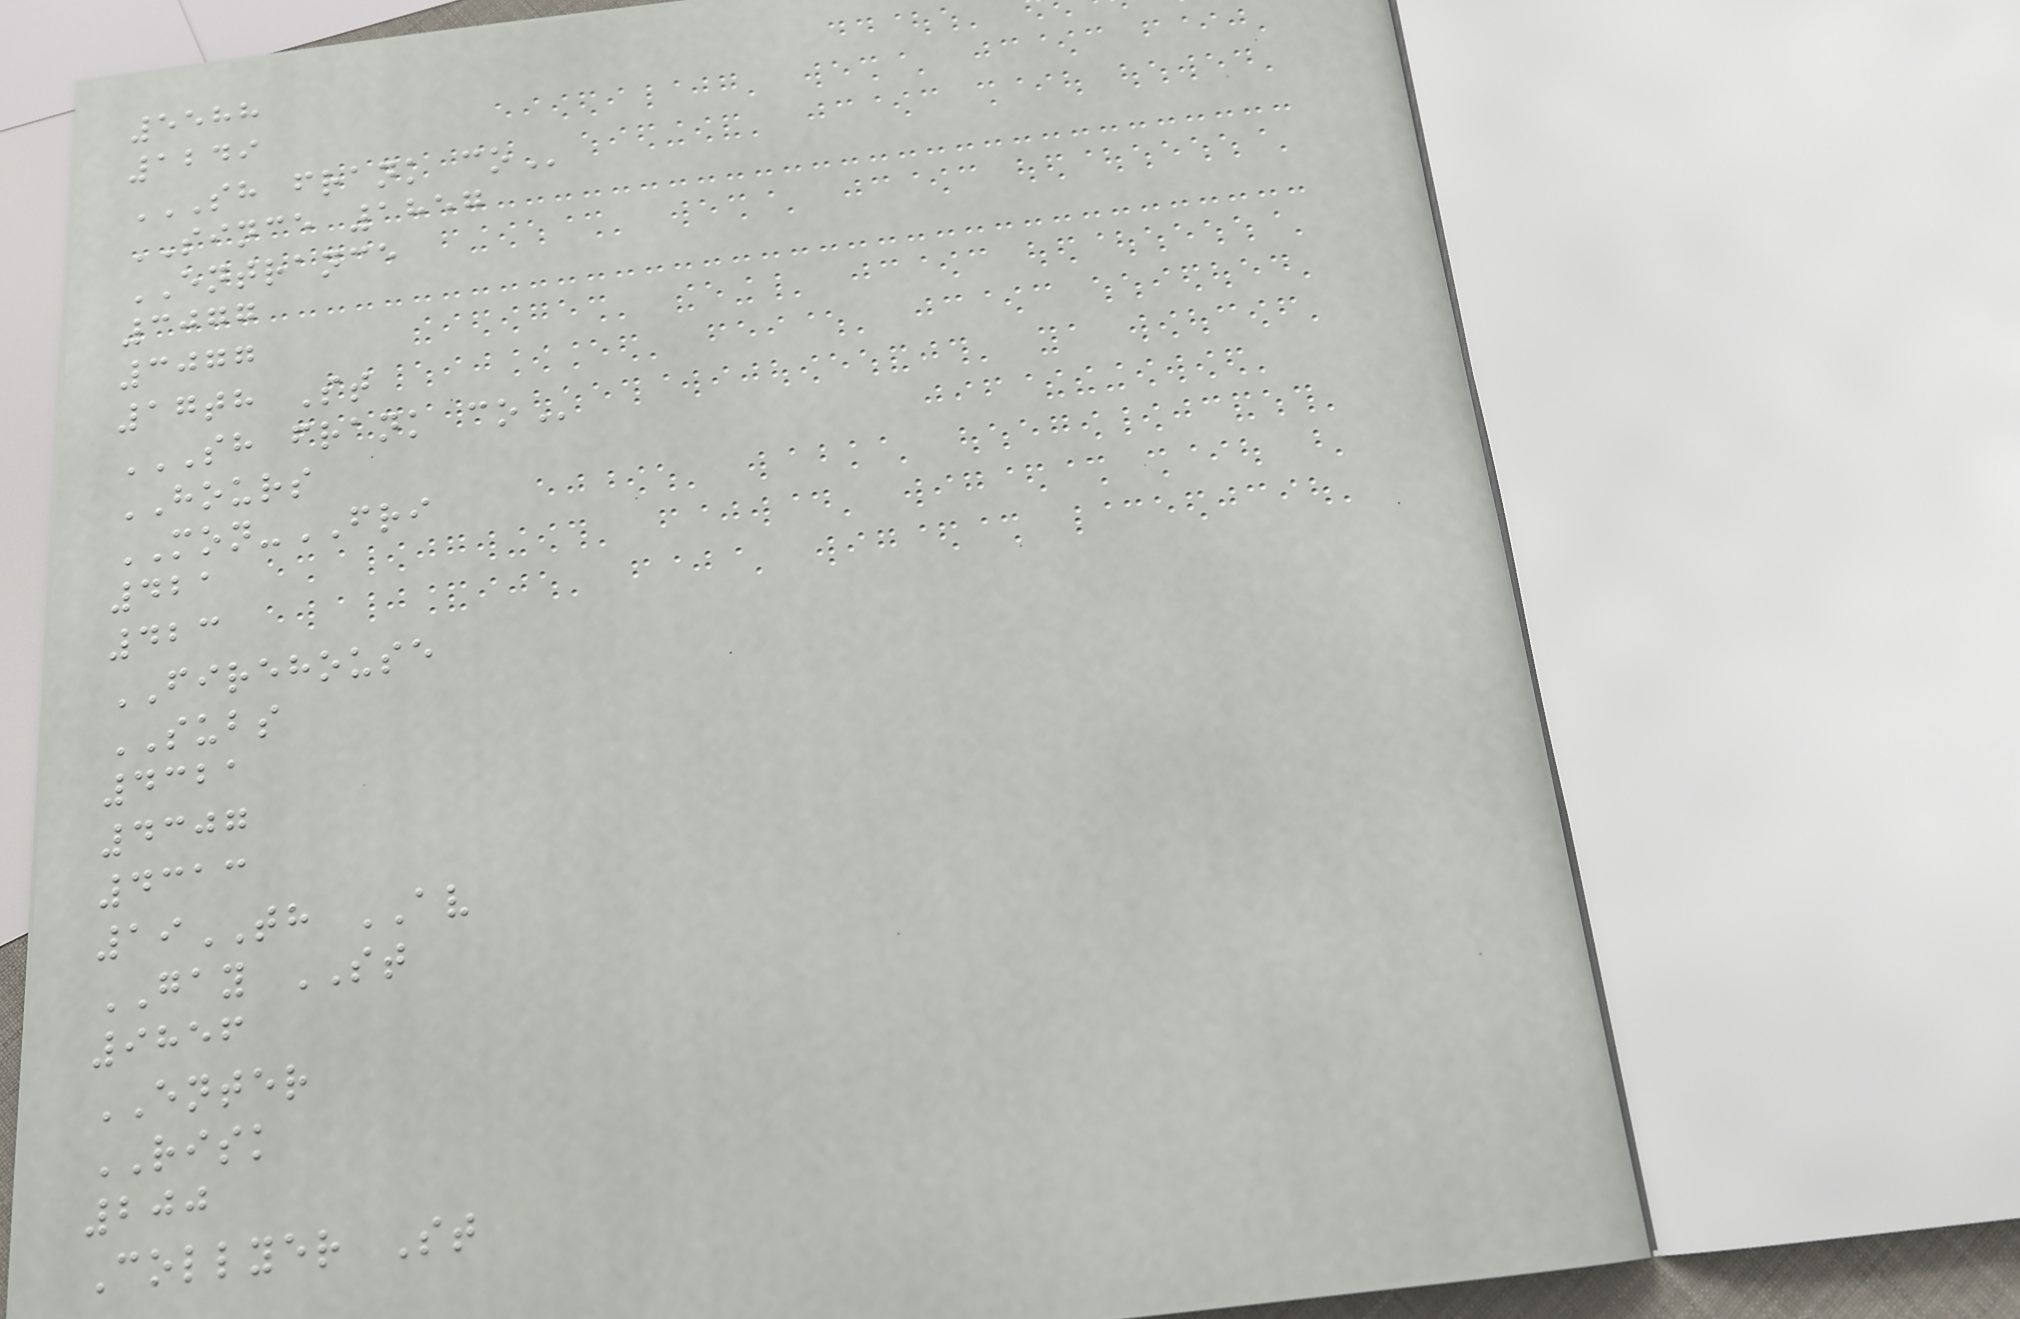5588
1249
SH FRANK CO
SINCE 1857
ENTRANCE
3077
3077
17th St
SH FRANK CO
HOURS
MON-FRI
421
423
FIREHOUSE
SUBS
4321
4307
4313
19TH AV
GAY ST
9856
ENTER
RISK
200
Collyer St
